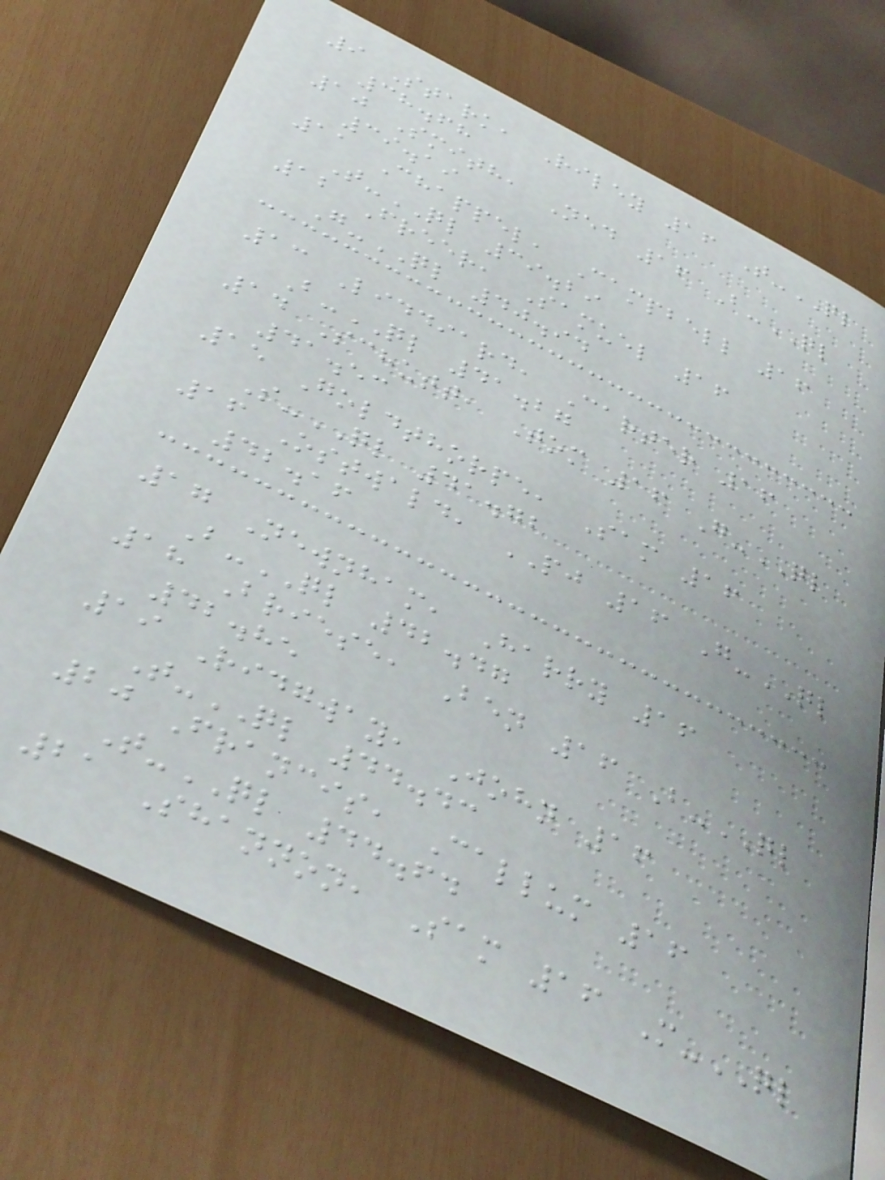9 Stark, Riley 16 T-QL
38.68
10 Smith, Ned 16 B-QL
39.19
11 Chappel, Campbell 16
T-QL 39.29
12 Freer, Samuel 16
G-QL 40.94
13 Liddiard, Carter 16
B-QL 41.27
14 Schutt, Tom 16 G-QL
41.53
15 Goldthorpe, Sam 16
S-QL 41.72
16 Ostwald, PJ 16 G-QL
42.16
17 Newnham, Harry 16
B-QL 42.47
18 Briese, Ben 16 B-QL
42.85
19 Ridgway, John 16
T-QL 44.43
20 Francis, Callum 16
T-QL 44.64
21 Shannon, Sam 16 M-QL
